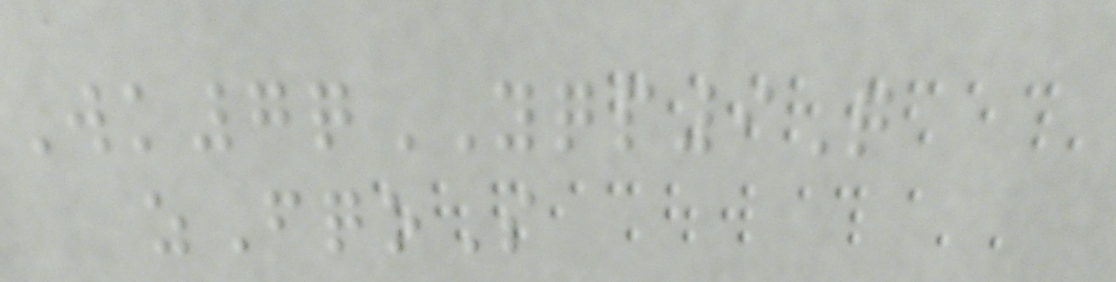Wk7qYQP9Q
zFqoS
